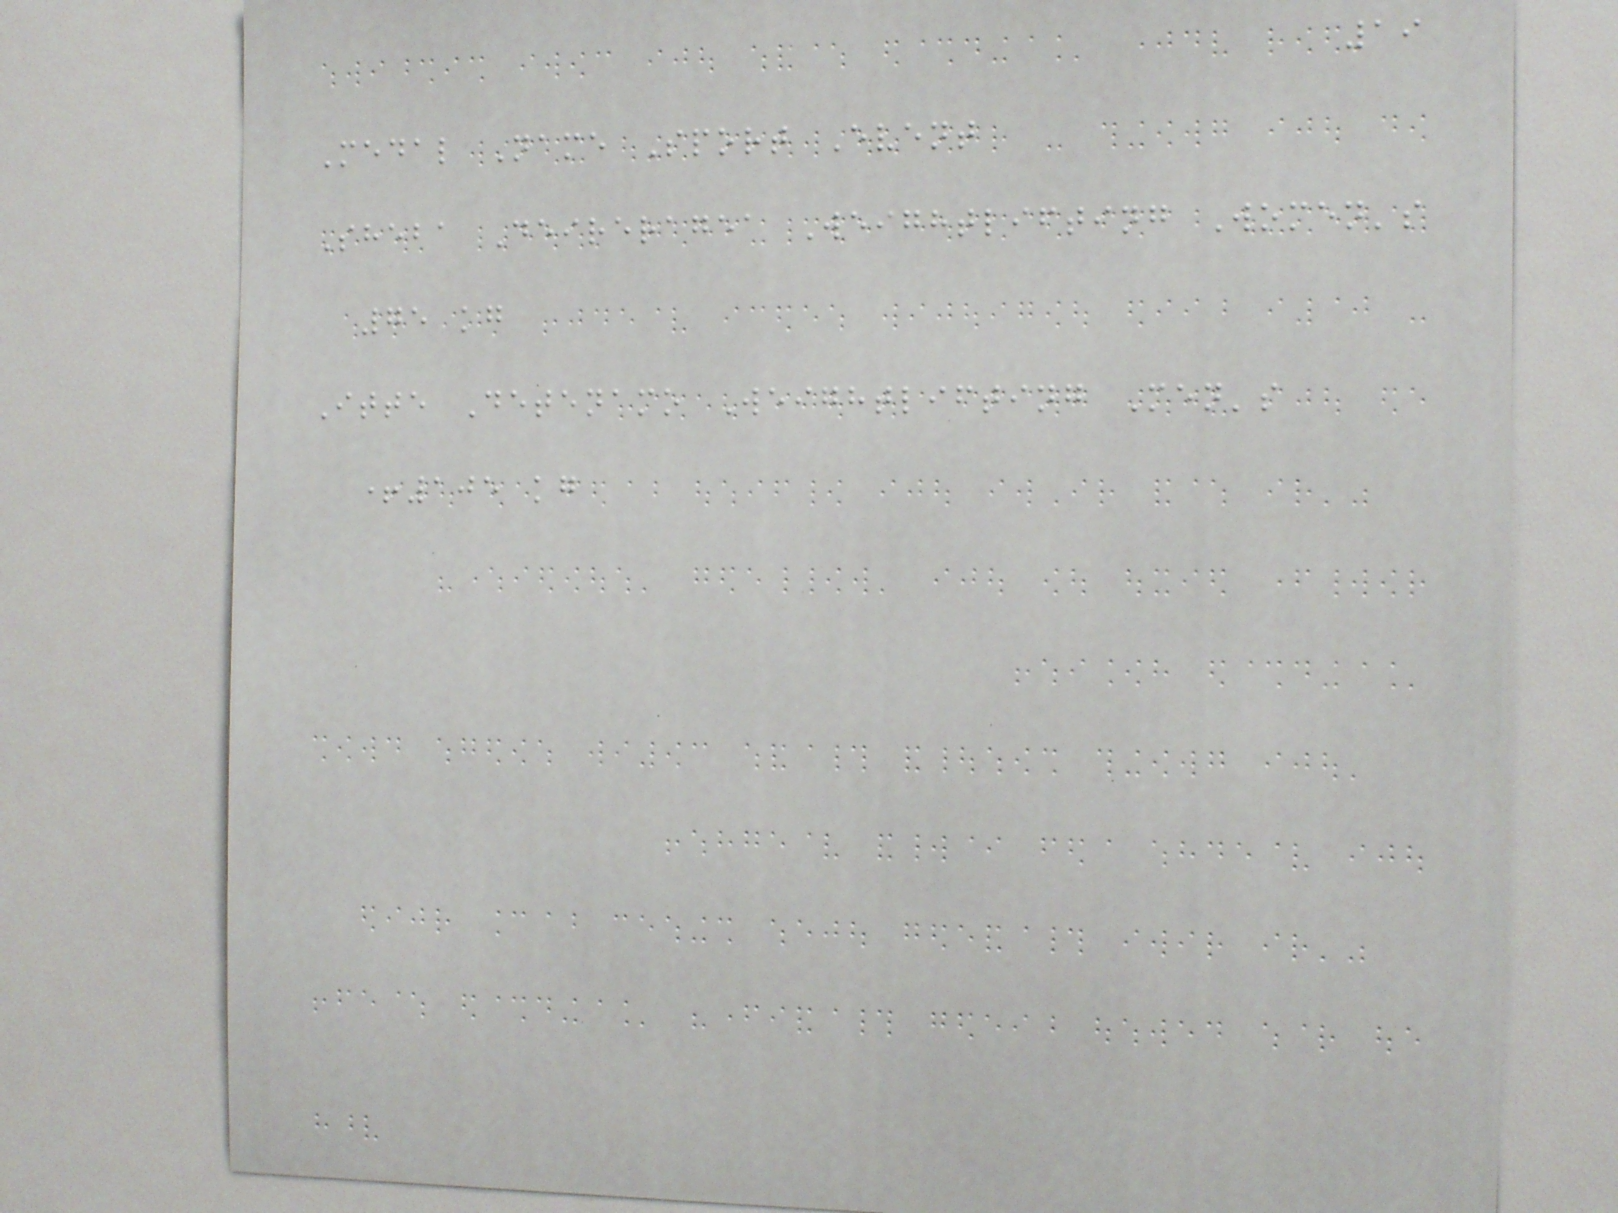19
Medal Name Sport Event
Sheba Deireragea Weightlifting Women's
75 kg
Itte Detenamo Weightlifting Men's
+105 kg
